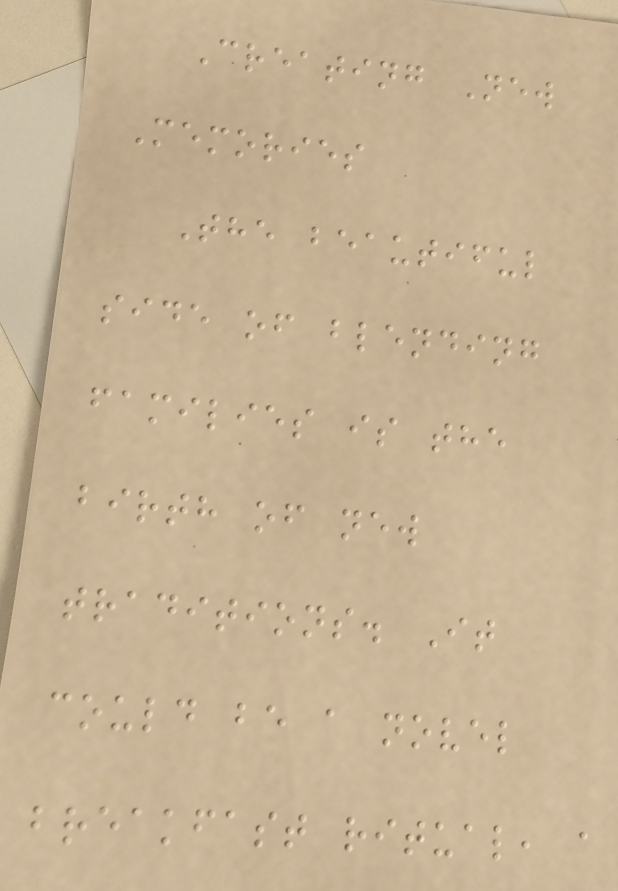Creating New
Memories
The beautiful
side of blending
families is the
birth of new
traditions. It
could be a novel
breakfast ritual, a
